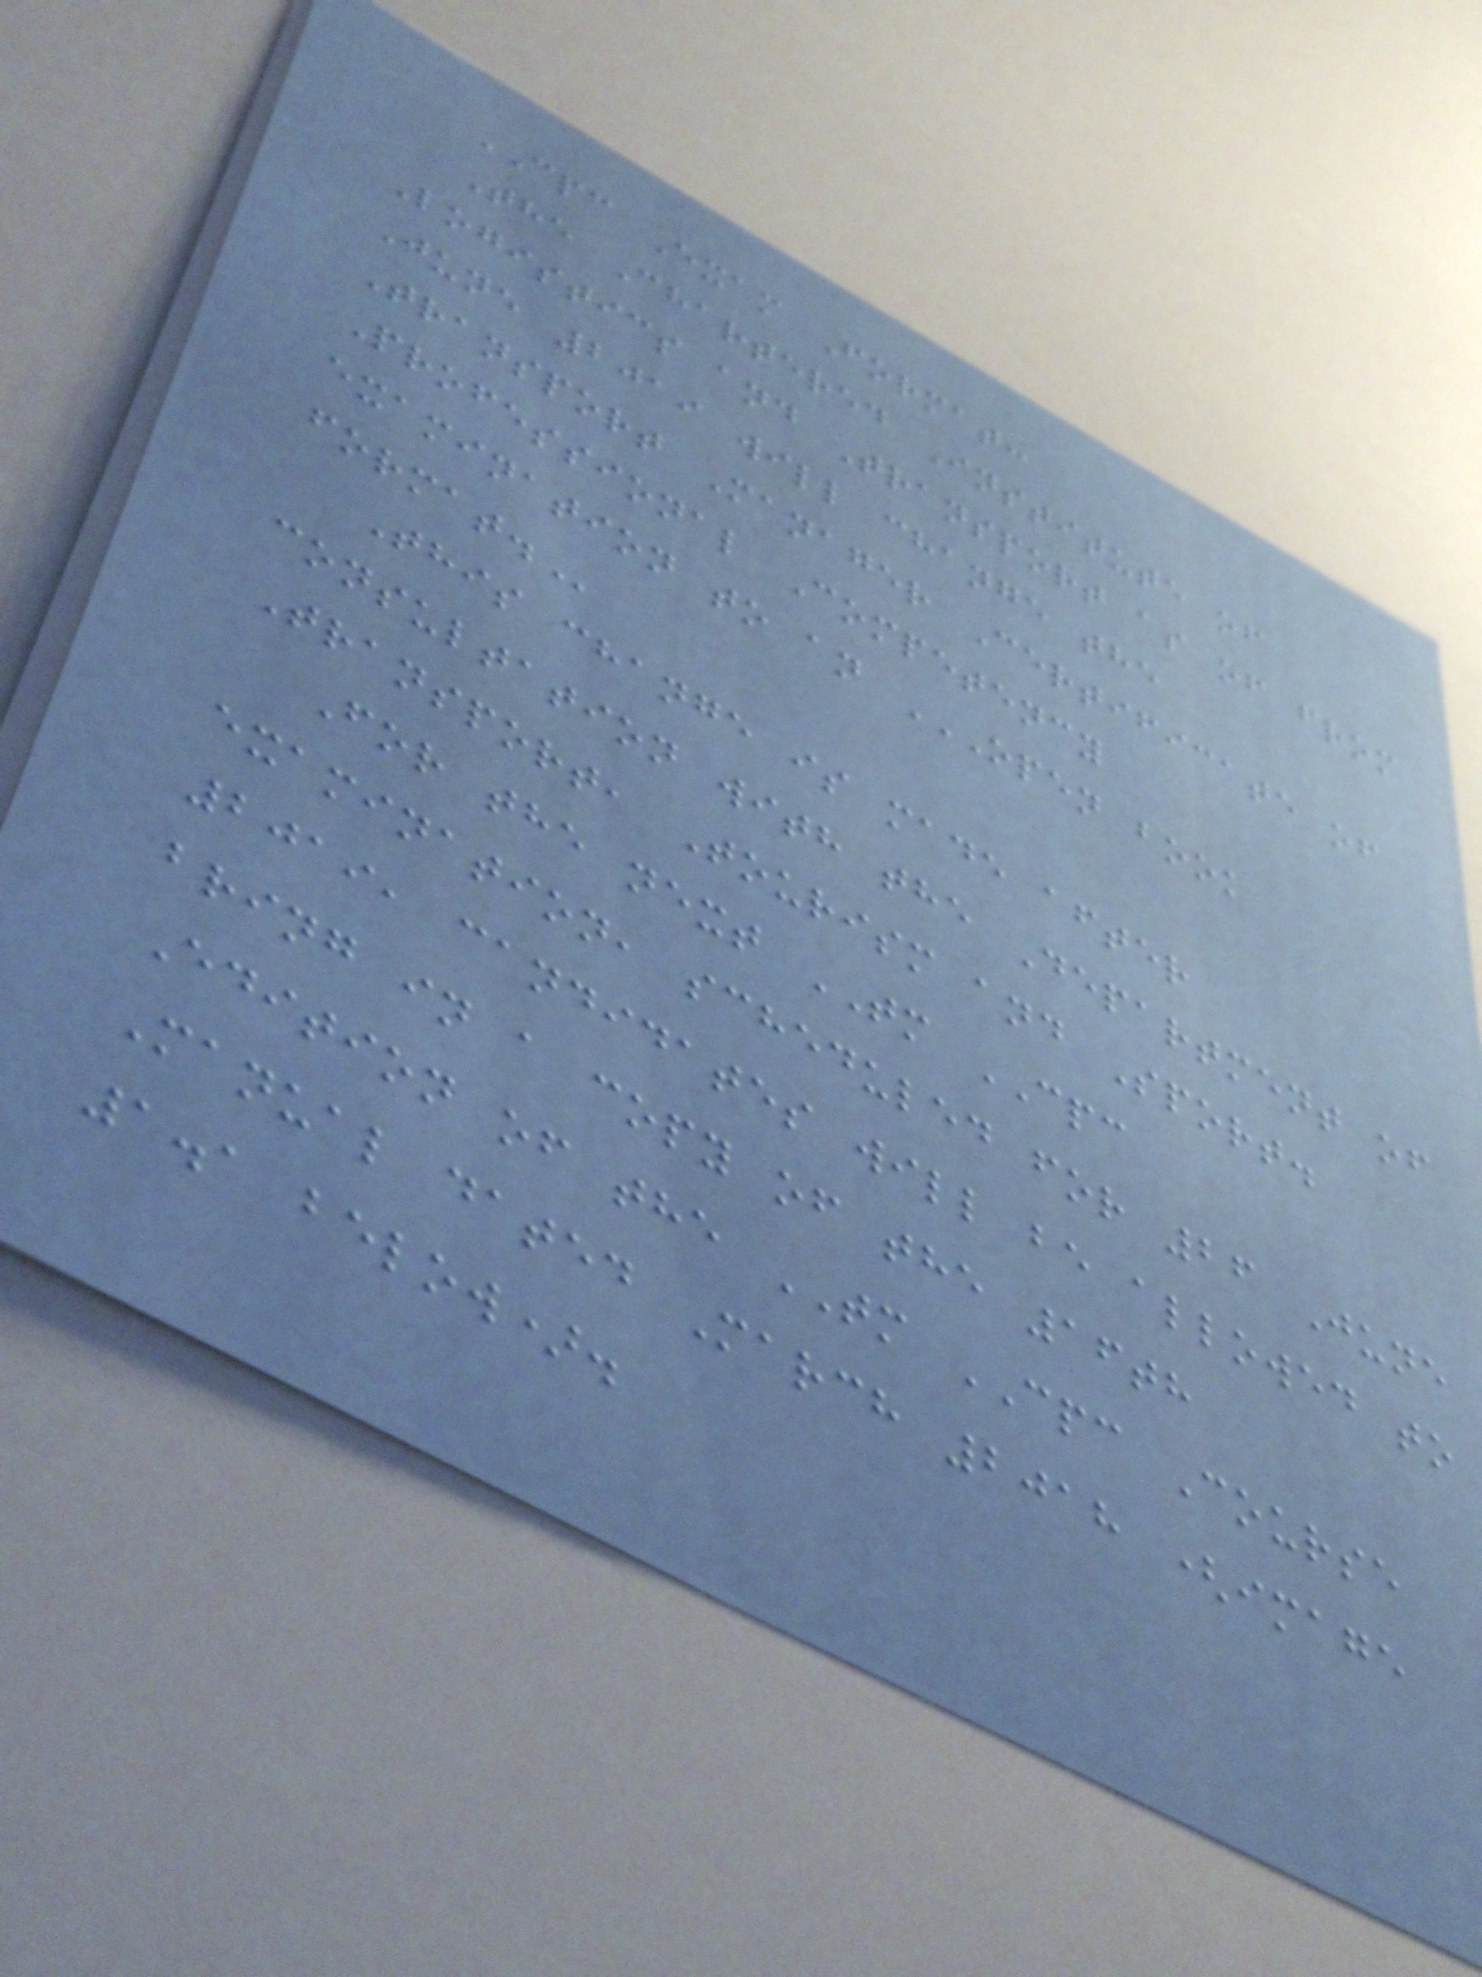CPC Exam Format:
The Chartered Institute of
Logistics and Transport as of from
June 2019 will change the
Transport Manager Certificate of
Professional Competency
examination to an OPEN BOOK
FORMAT.
This change is made after
consultation with the Department of
Transport, Tourism and Sport.
For the next TM CPC
examination, scheduled for 26 June
2019, candidates will be allowed to
bring in a copy of the 16th
Edition of the TM CPC Course
Manual dated March 2018 (image
1.1 below).
